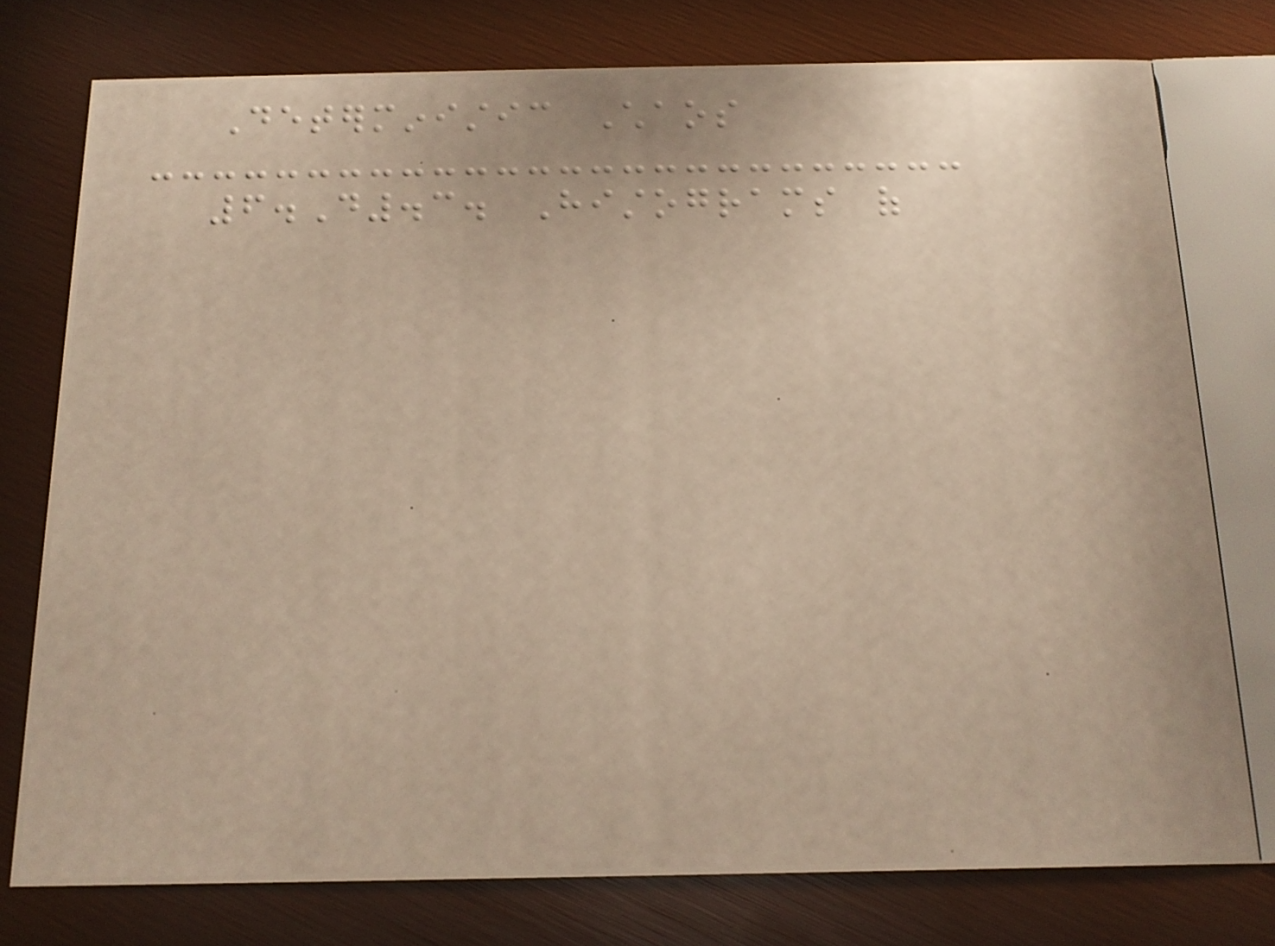Deterministic Chaos
6.D.3. Histograms of
